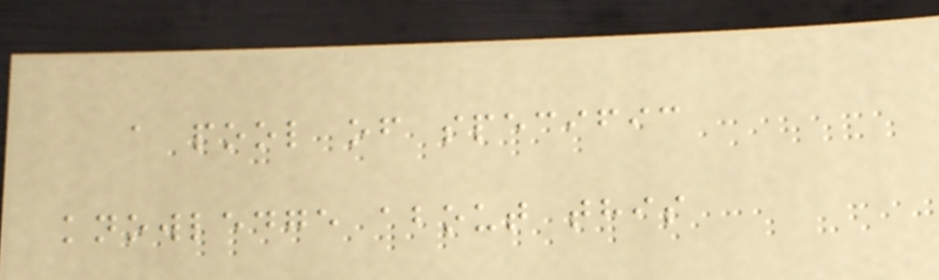a pool of specific
knowledge about this
